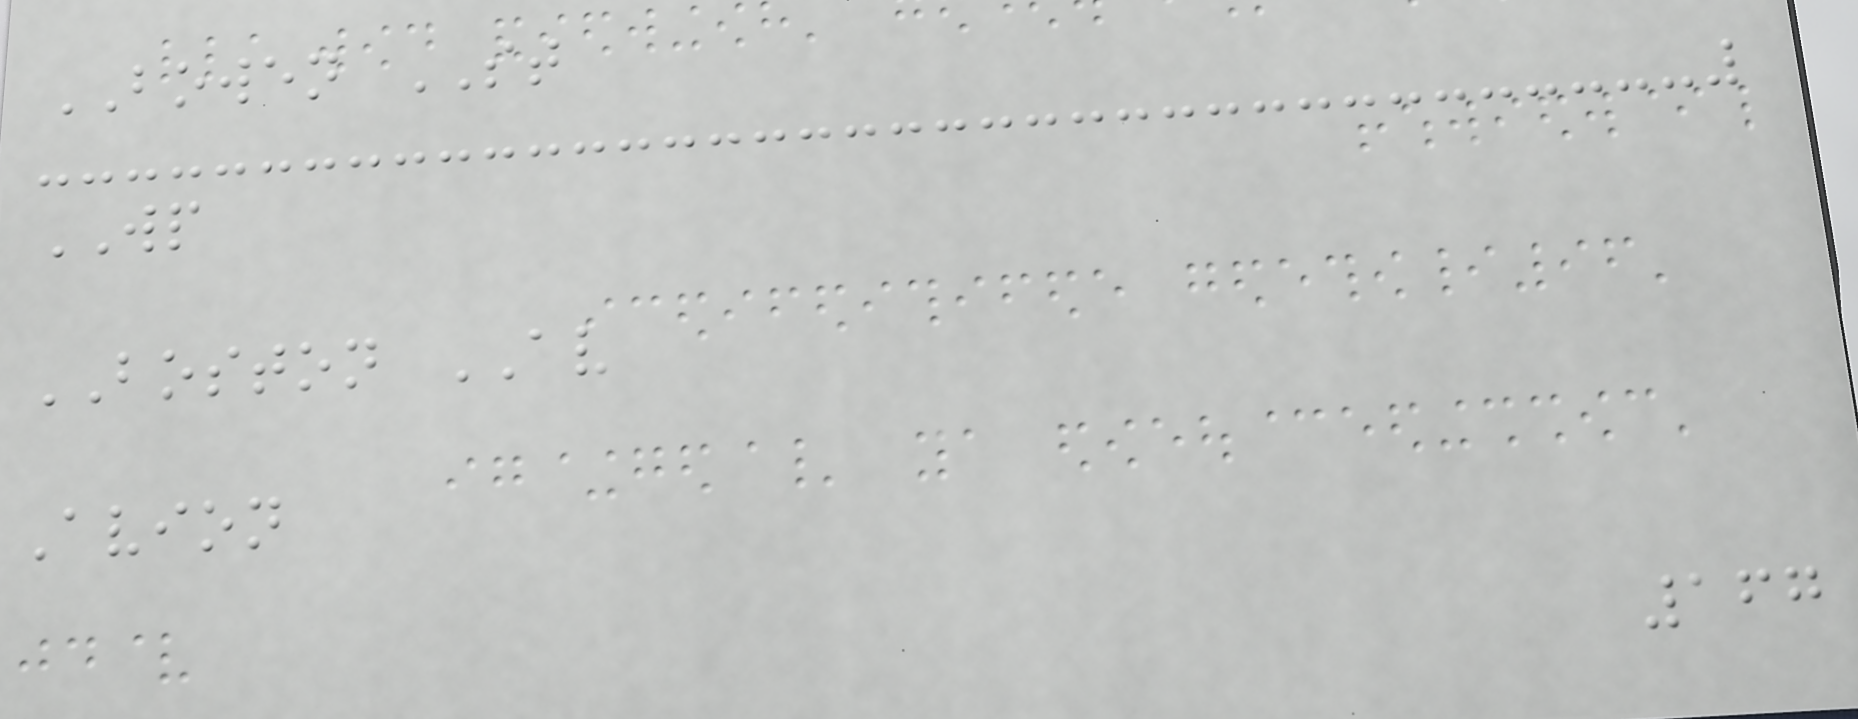BOWEN ST
WP
BOSTON AV
Avion
167
